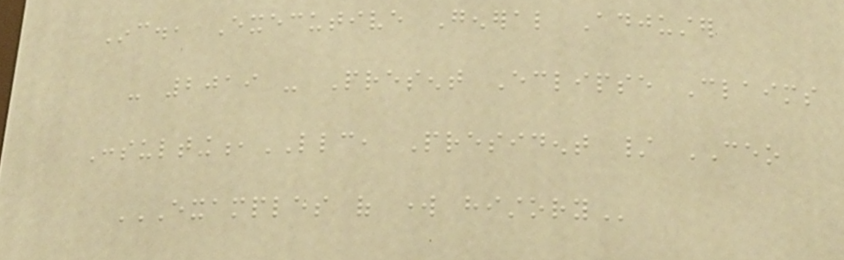Inc., Executive General Adjuster
- 2019 - Present Eclipse Claims
Consulting,LLC, President / CEO
EXAMPLES OF WORK HISTORY
